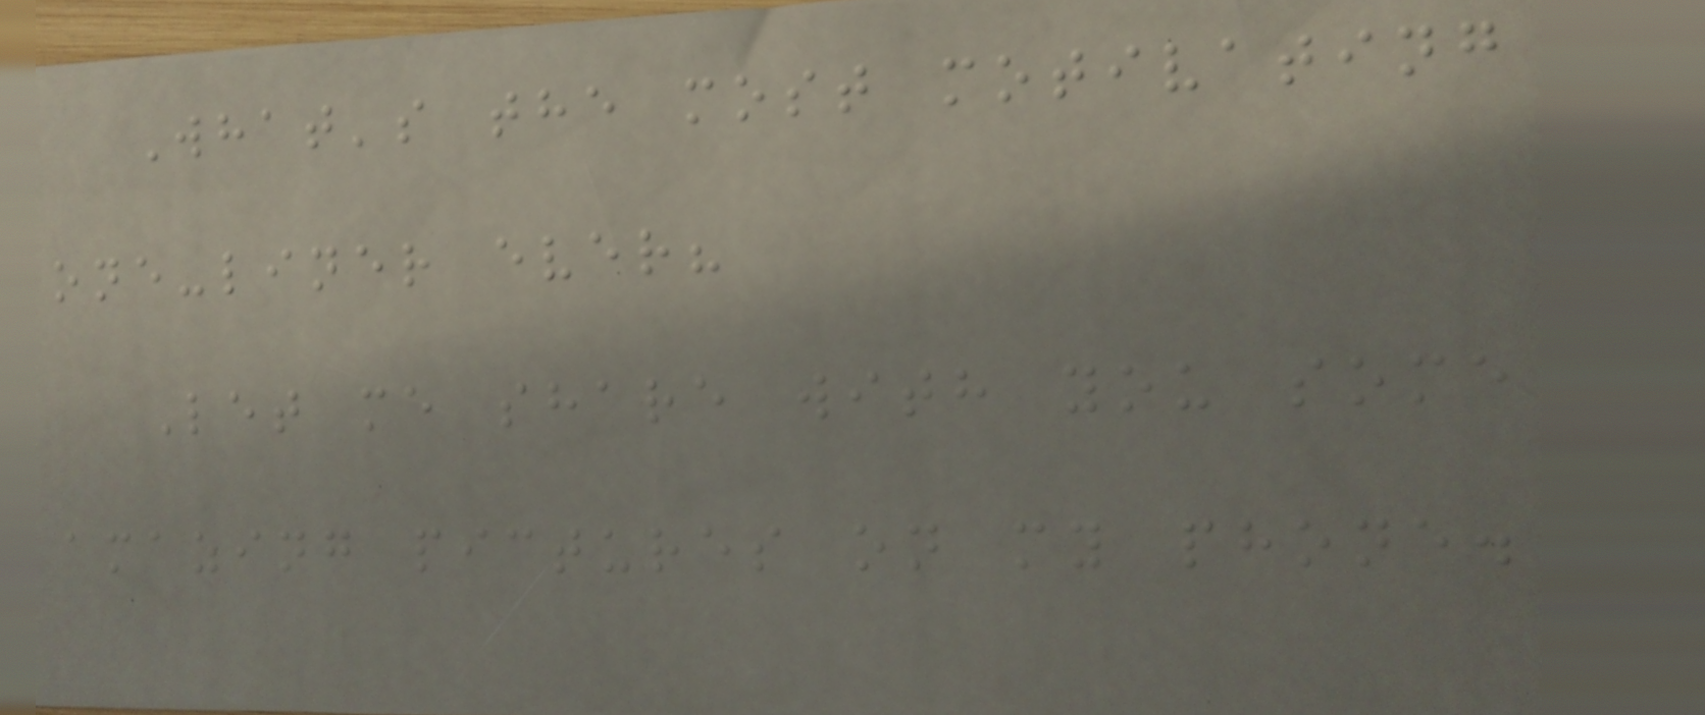What's the most motivating
one-liner ever?
Let me share with you some
amazing pictures on my phone.
